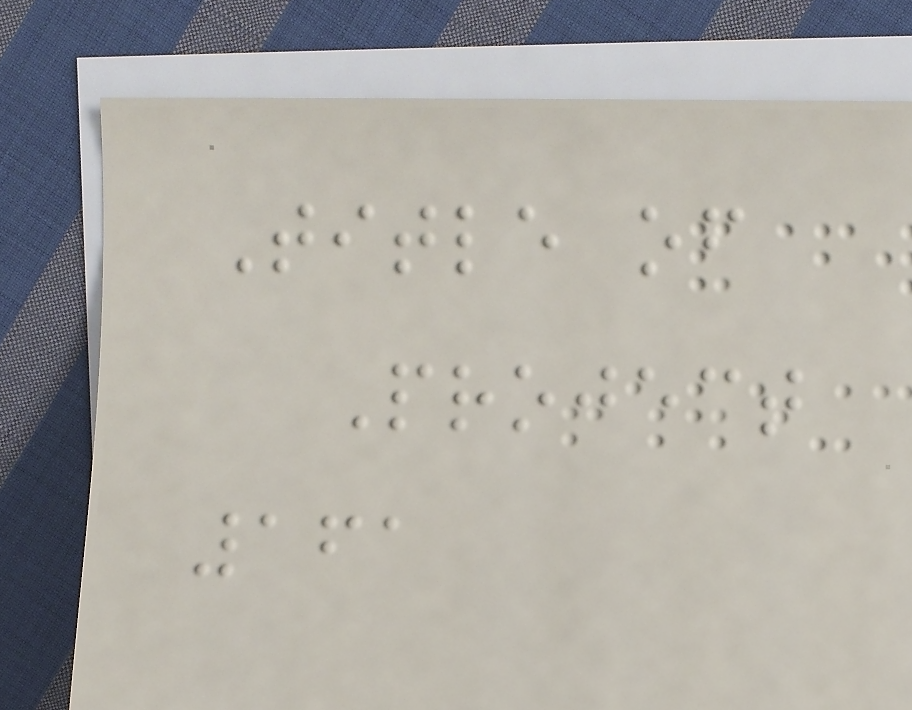Title of
Project
161
